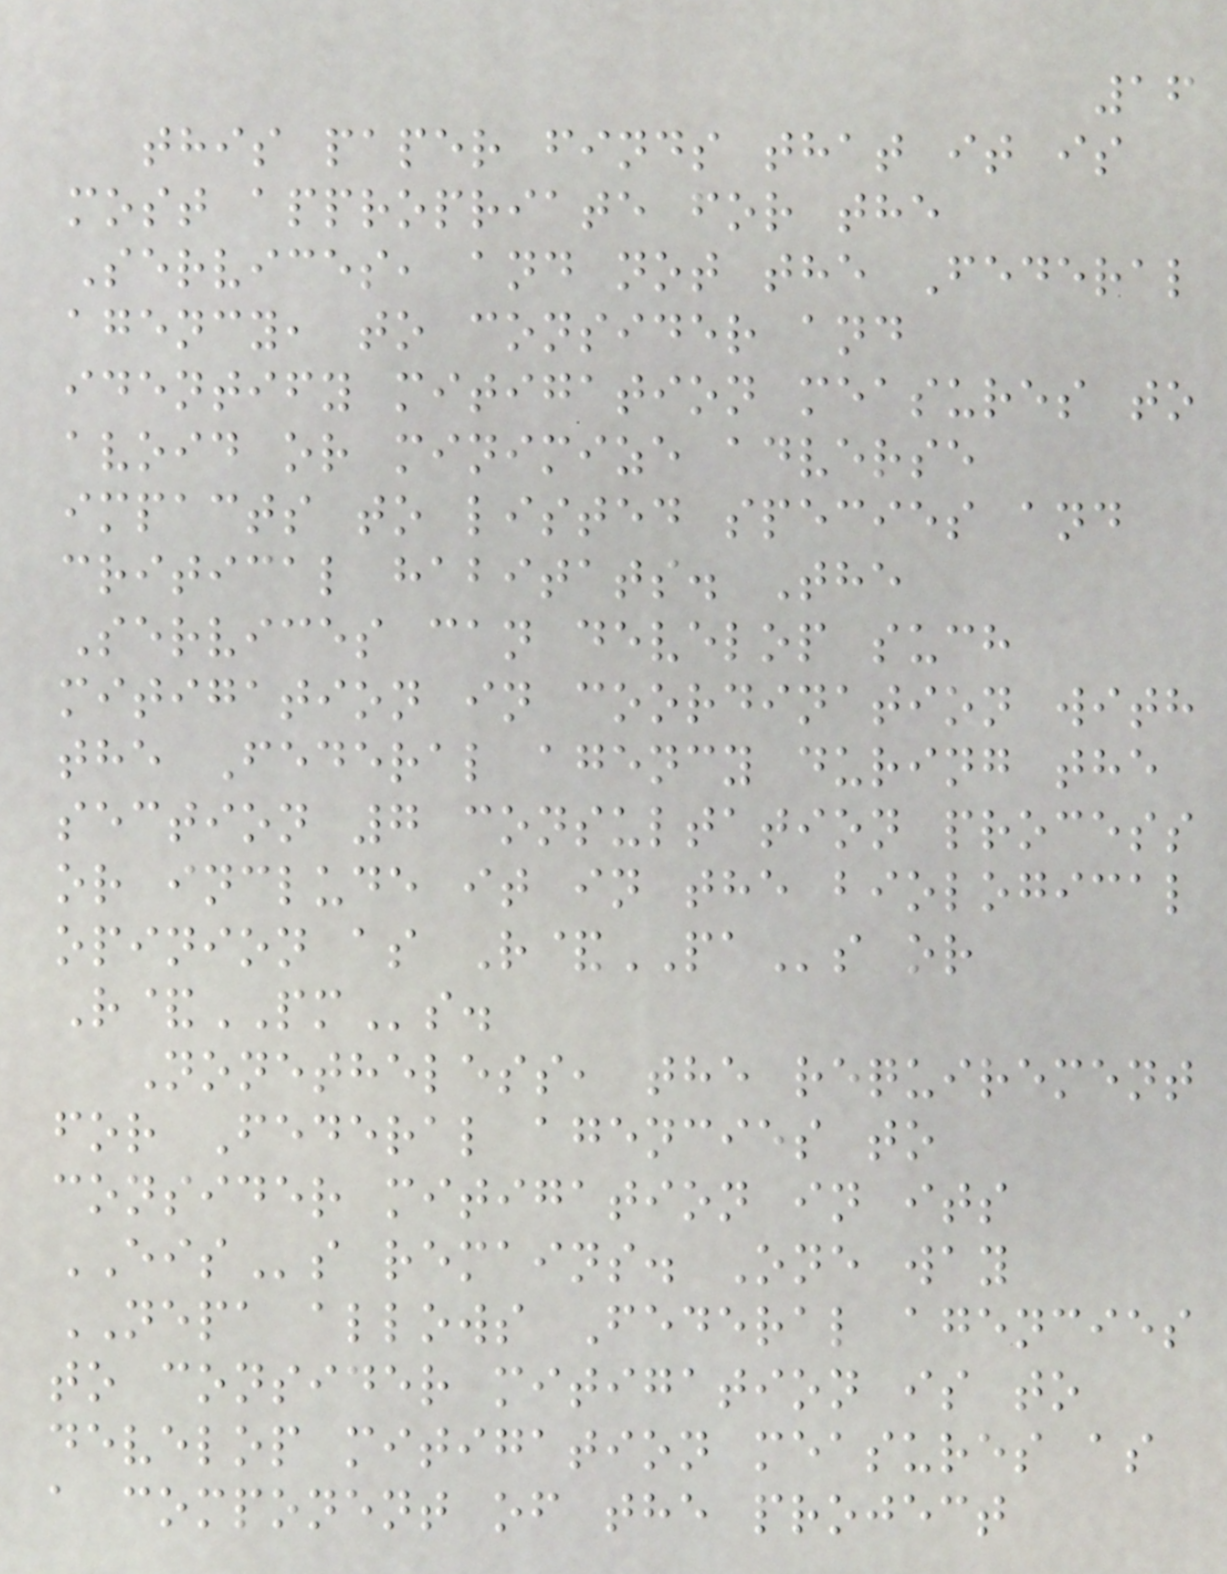16
this paper finds that it is
most appropriate for the
Services, and not the Federal
agency, to consider and
identify mitigation measures to
avoid or minimize adverse
impacts to listed species and
critical habitats. The
Services can develop such
mitigation in coordination with
the Federal agency during the
section 7 consultation process
or include it in the biological
opinion as R&PAs or
R&PMs.
Nonetheless, the requirement
for Federal agencies to
consider mitigation in its
EISs remains. One way
NEPA allows Federal agencies
to consider mitigation is to
develop mitigation measures as
a component of the project
